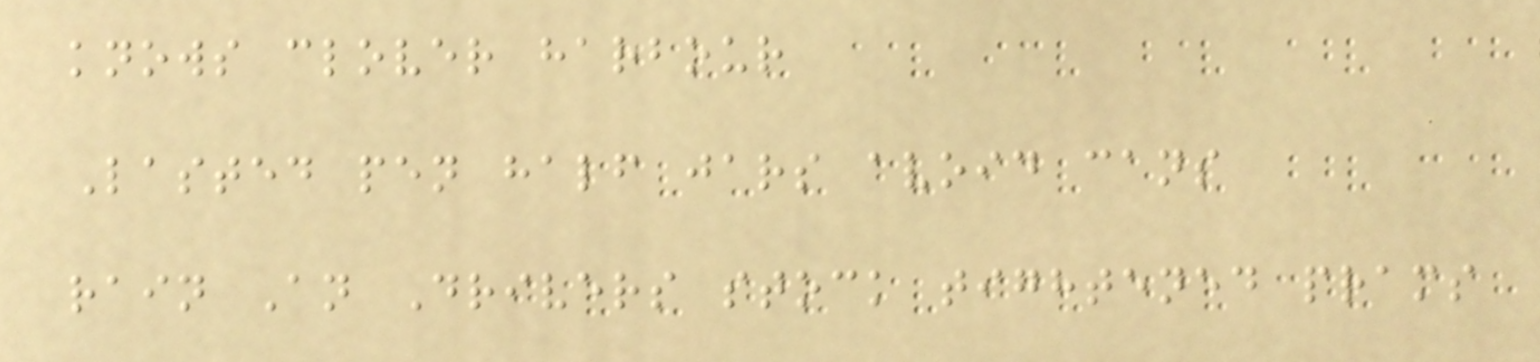knows clover harbour
Lasted pen half jars avoid cans
rain An Drivers stock tightened prams
